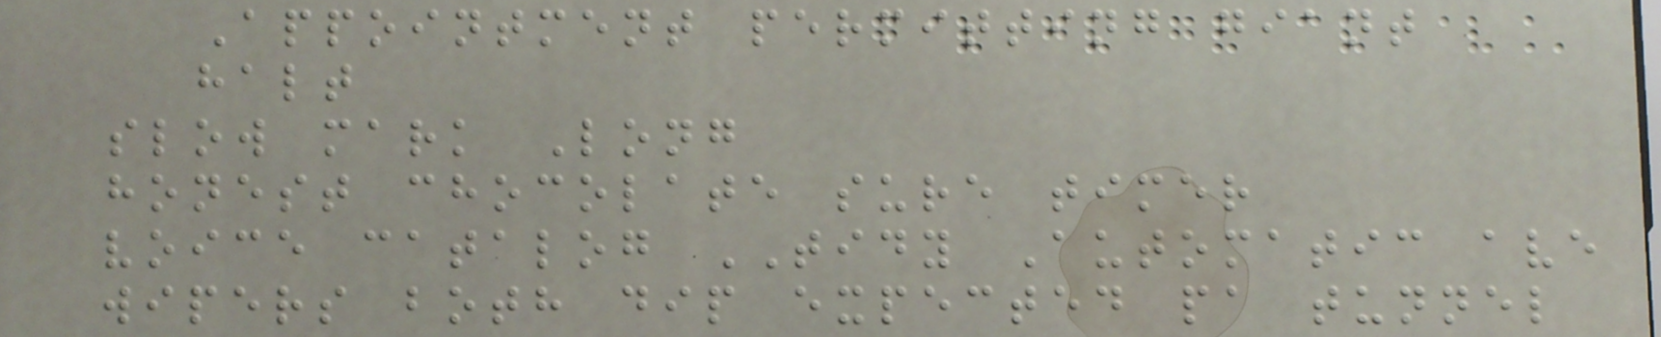Appointment permitting giant
halt
slow mark Long
honest chocolate sure timer
voice catalog TIDY Automatic ave
wipers both dip expected pa tunnel
